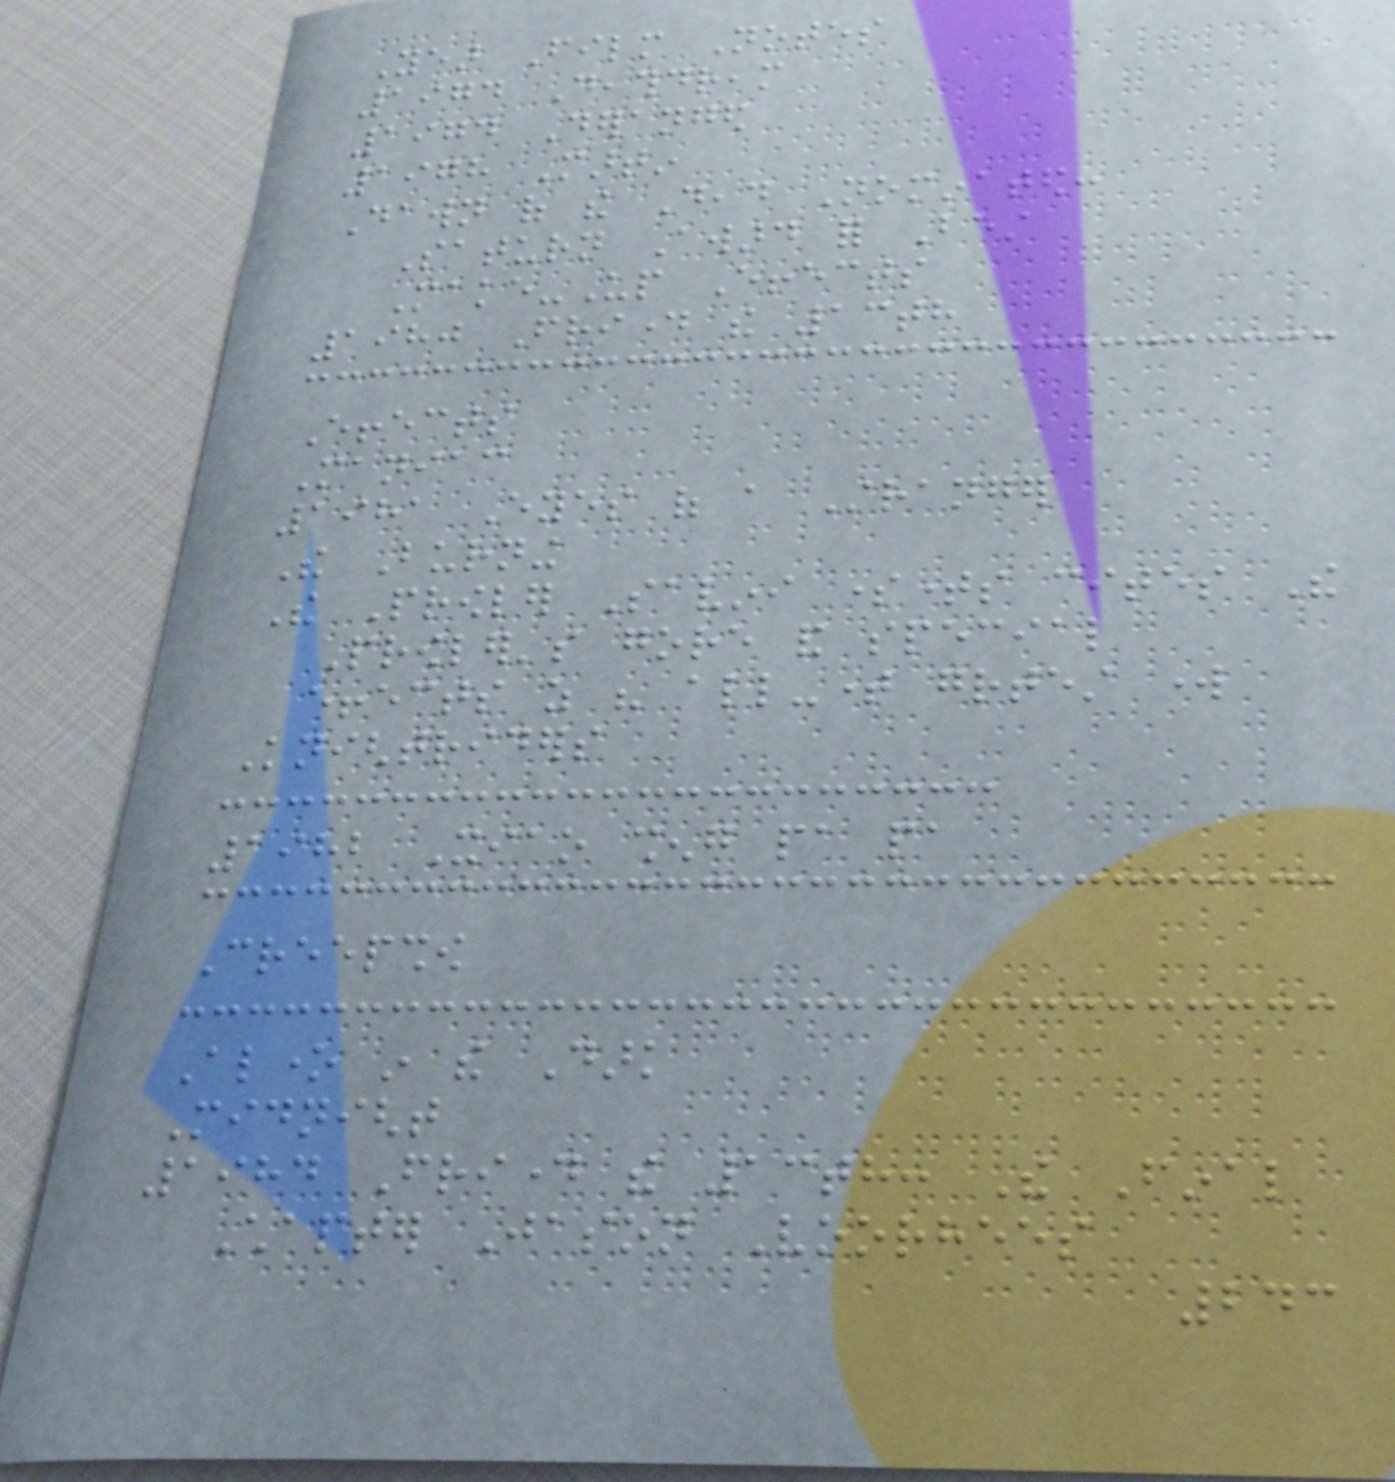Year Film Notes
1974 Deathdream
1974 Deranged
1978 Martin
Dawn of the Dead Nominated:
Saturn Award for Best
Make-Up Effects
1980 Friday the 13th
Effects
Maniac
1981 Eyes of a Stranger
The Burning
The Prowler Savini sometimes cites The
Prowler's gore and special
effects as his all-time greatest work
Knightriders
1982 Xiao sheng pa pa
Creepshow
Alone in the Dark
Midnight
1984 Friday the 13th: The Final
Chapter Jason Voorhees
243
